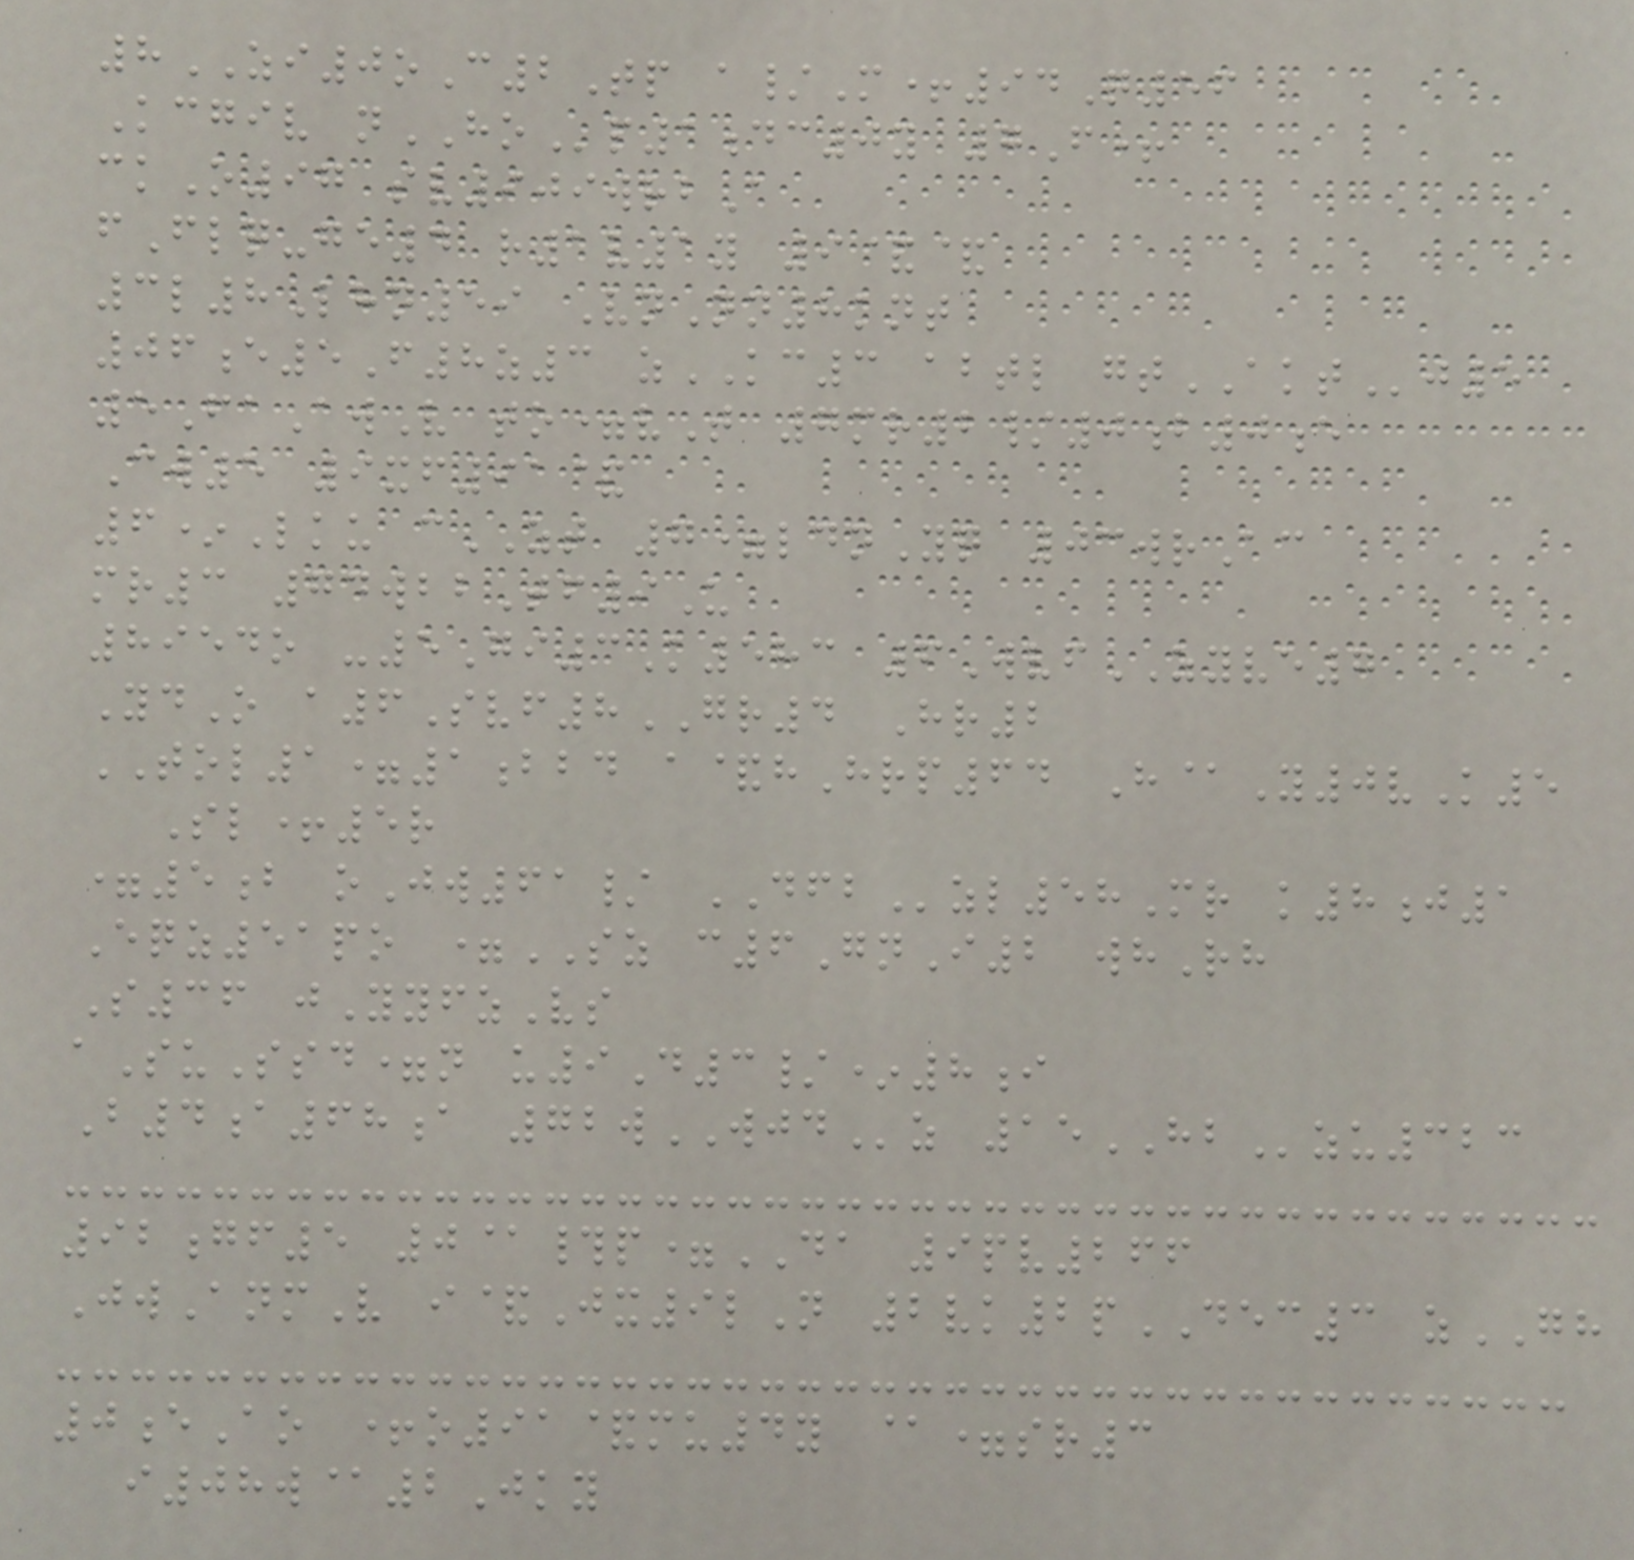8ZI0oC2Tp a/M+94Q56
Kcgiv nHOp1dc0y 7F+
ckO97 sv909wrbA
fFlq-ge4 r1v1y 9&&
3l8Lhn59 VnNn8knt
06e5F8z3 zKC3 abtl gtAKTj5
5FaAwV to=vT 7mr2/0b0e
Cw5 9xf91&
6*Lku cZT 7=ldnYq 03wrAc
mr3 74wbbTf9U
8954o -5Gi3K583 6WvfZYVE7
YdO a6Svf8GR4 Hr2
TOL1=1bbd a&hHrp64 H@Y0vK5
Sl+5r
=5b oJw61/ DFBzl58Mr k8j1
Eqz51po =SZ c6GnI2 whRh
S36 jYyfzVs
aSuSsd=n u9D3/*8i
B4a68a 72wWJDz 15HBzu323
92gf5 0@#p=DA 9pv266
JwAnmV i&Jx9lN 2vk2pDEC3 zGH
0eAo +o91&mu4y @=sr3
i08w@2Jky
